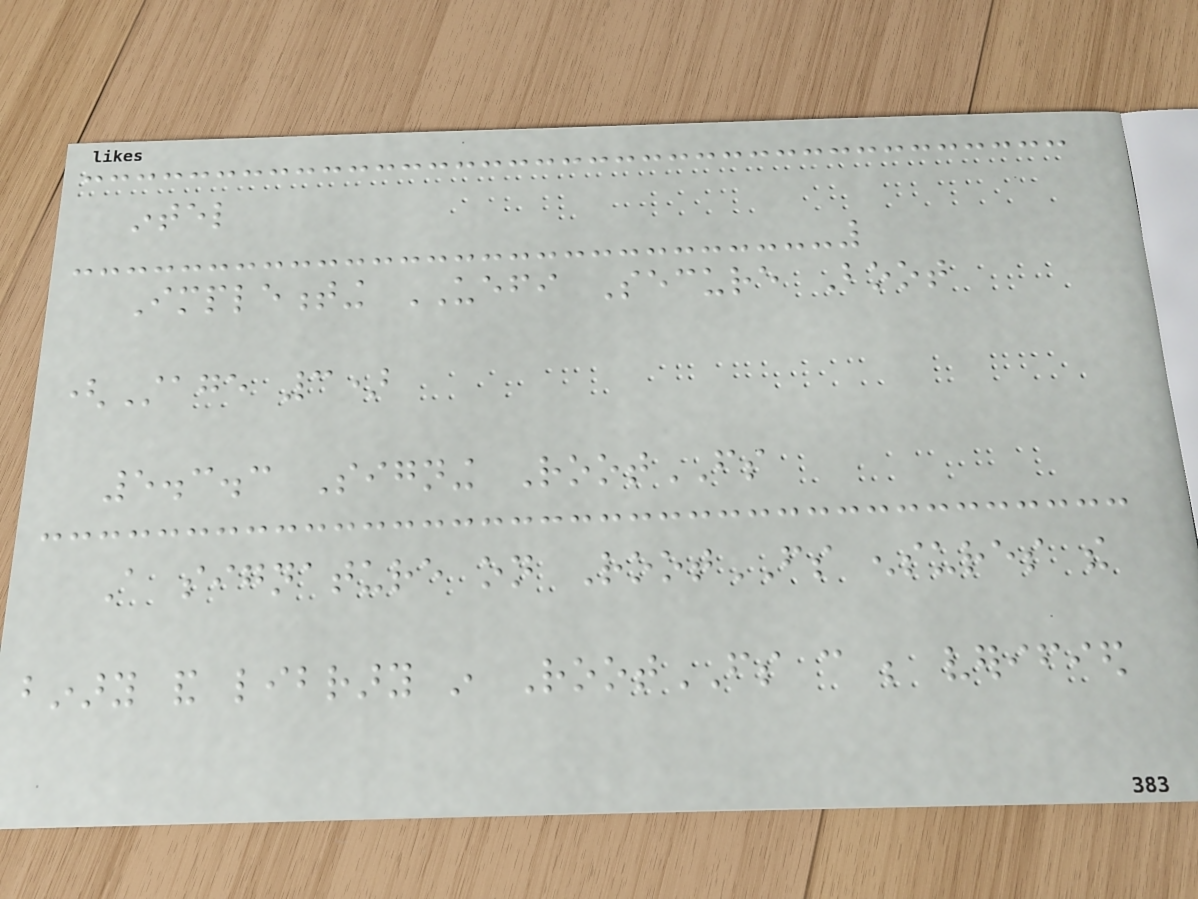intel
Implementing UEFI Secure Boot
(Stage 3)
5.3.3 Signing RootFS
A signature on RootFS ensures the
binary and library in RootFS can be verified
